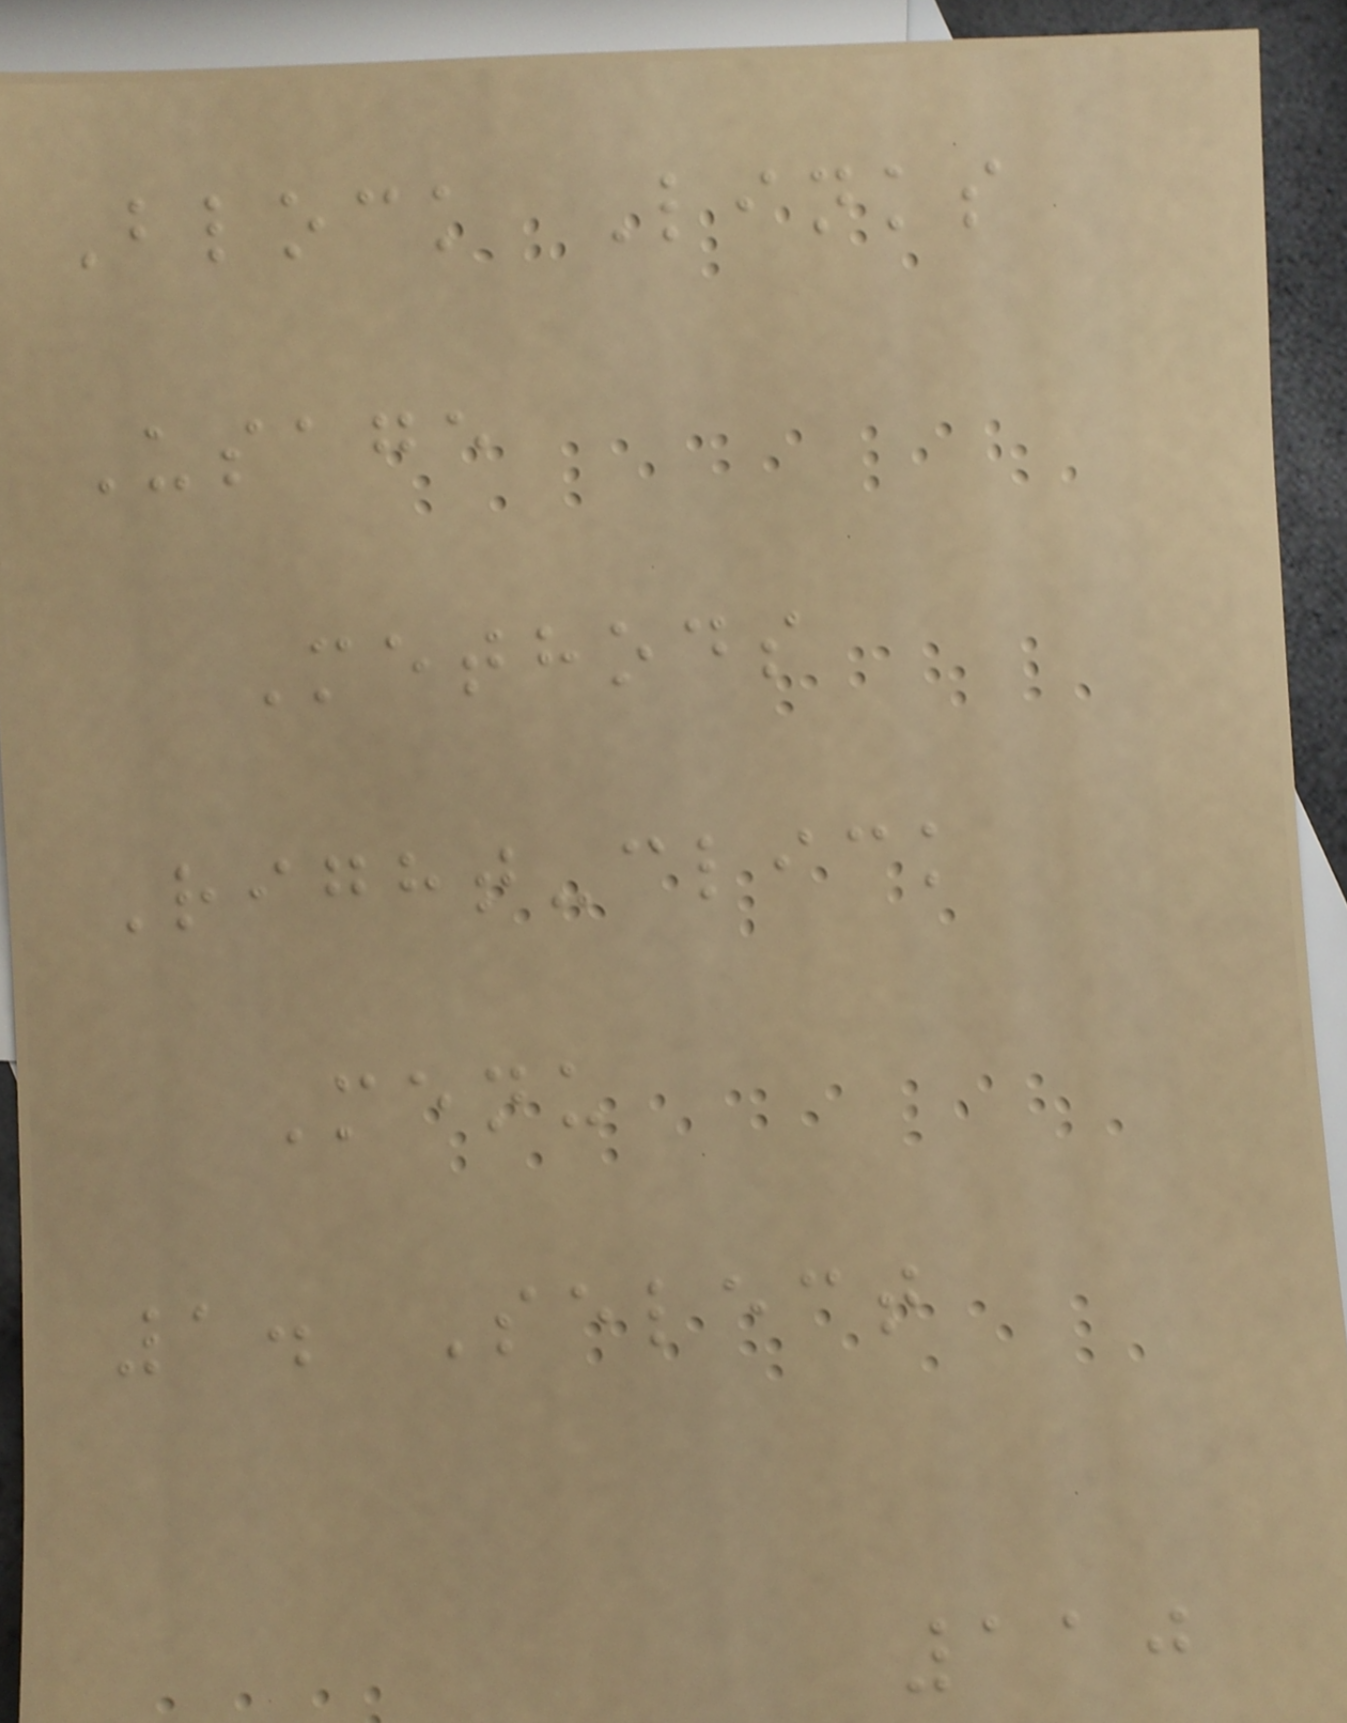Block Links
Usage
Methods
Right-click
Menu
1. Select
110
